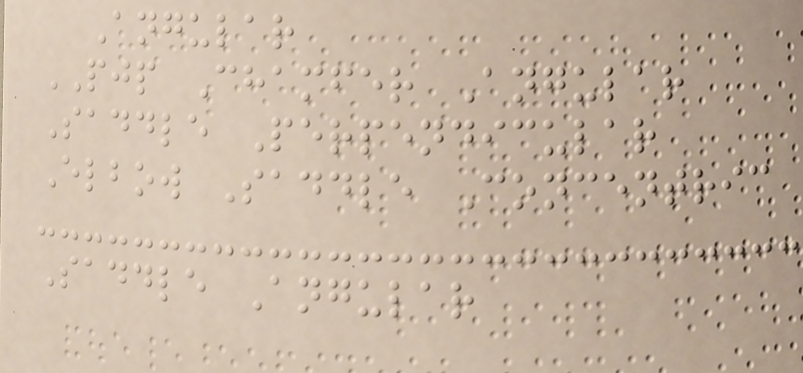Angular
PJP Chamfer Angular
Saddle Perpendicular
Elbow Saddle Concentric
Saddle Angular
